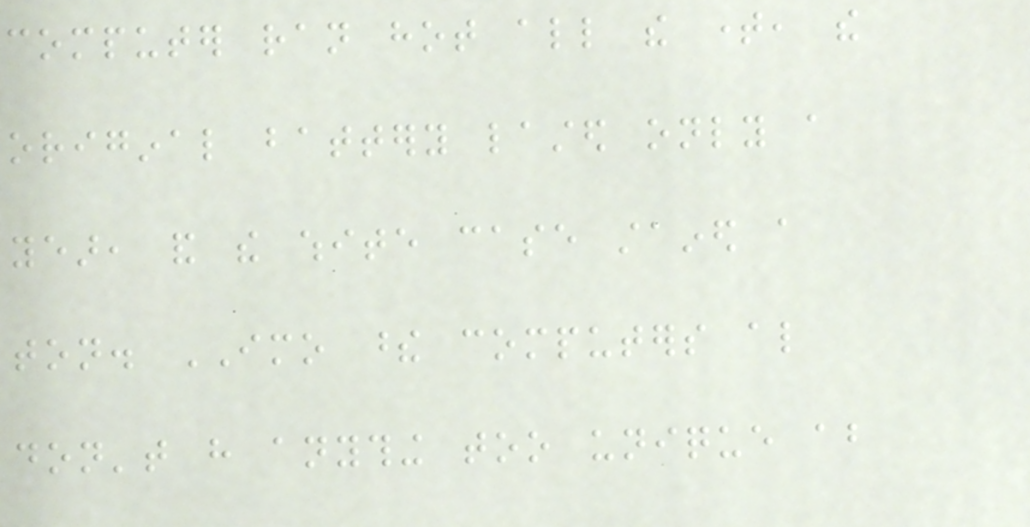computer ran hot all the time, the
original battery lasted only a
year, and the white case stained a
ton. IMO these computers also
don't have anything too unique about
